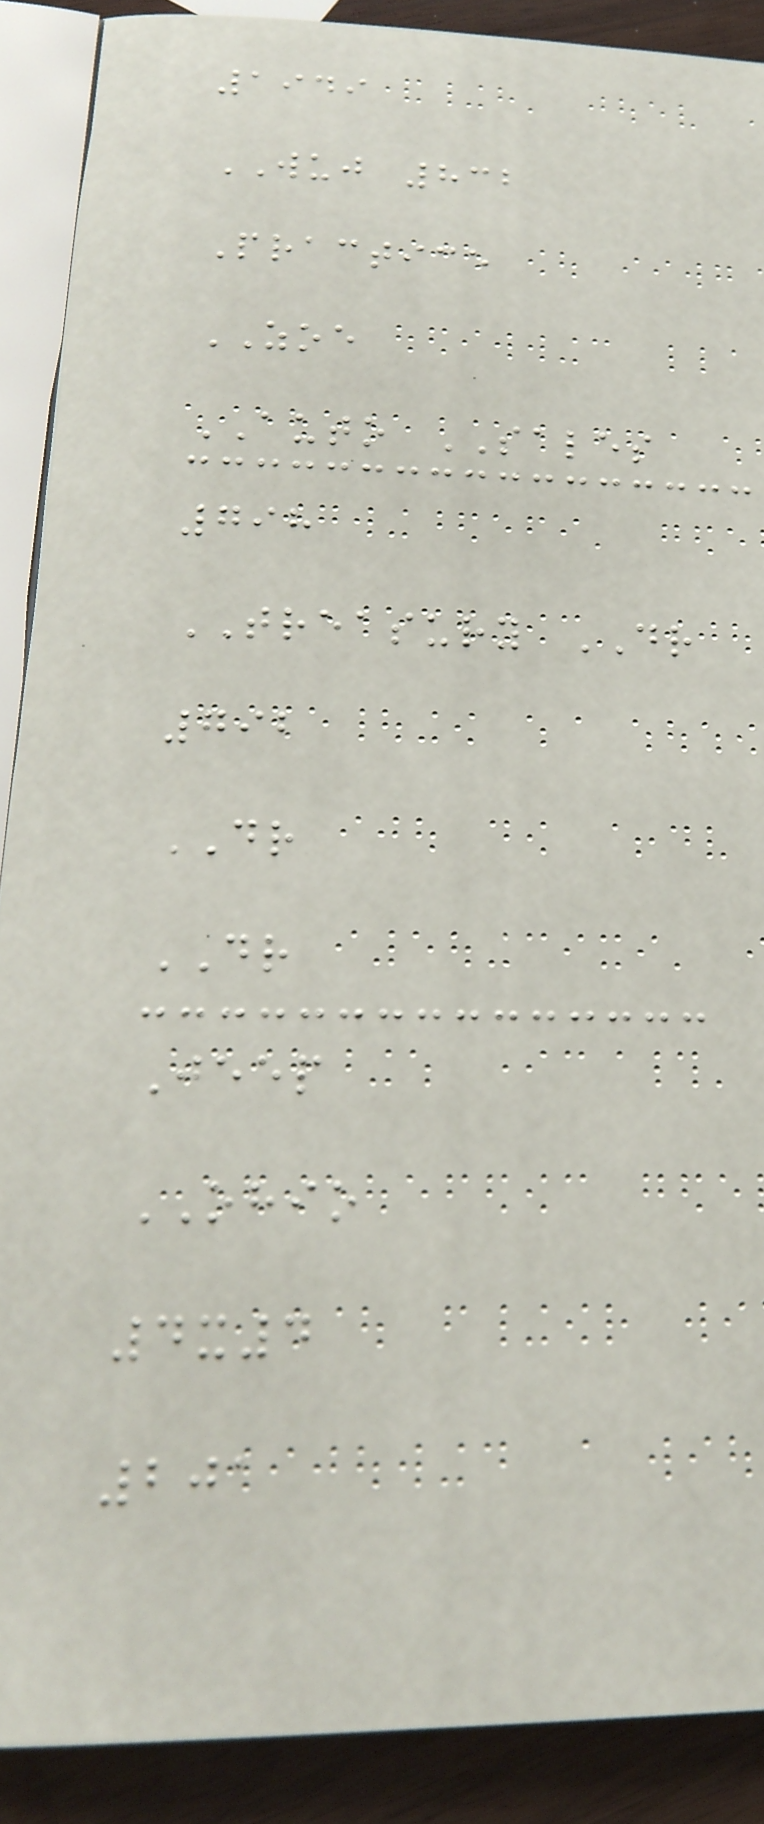1949
WUJ 832
Practice
ZOE
AUTO SALES
798
TREASURY DR
792
DR
DR
Jeep
OHIO
4x4
201
